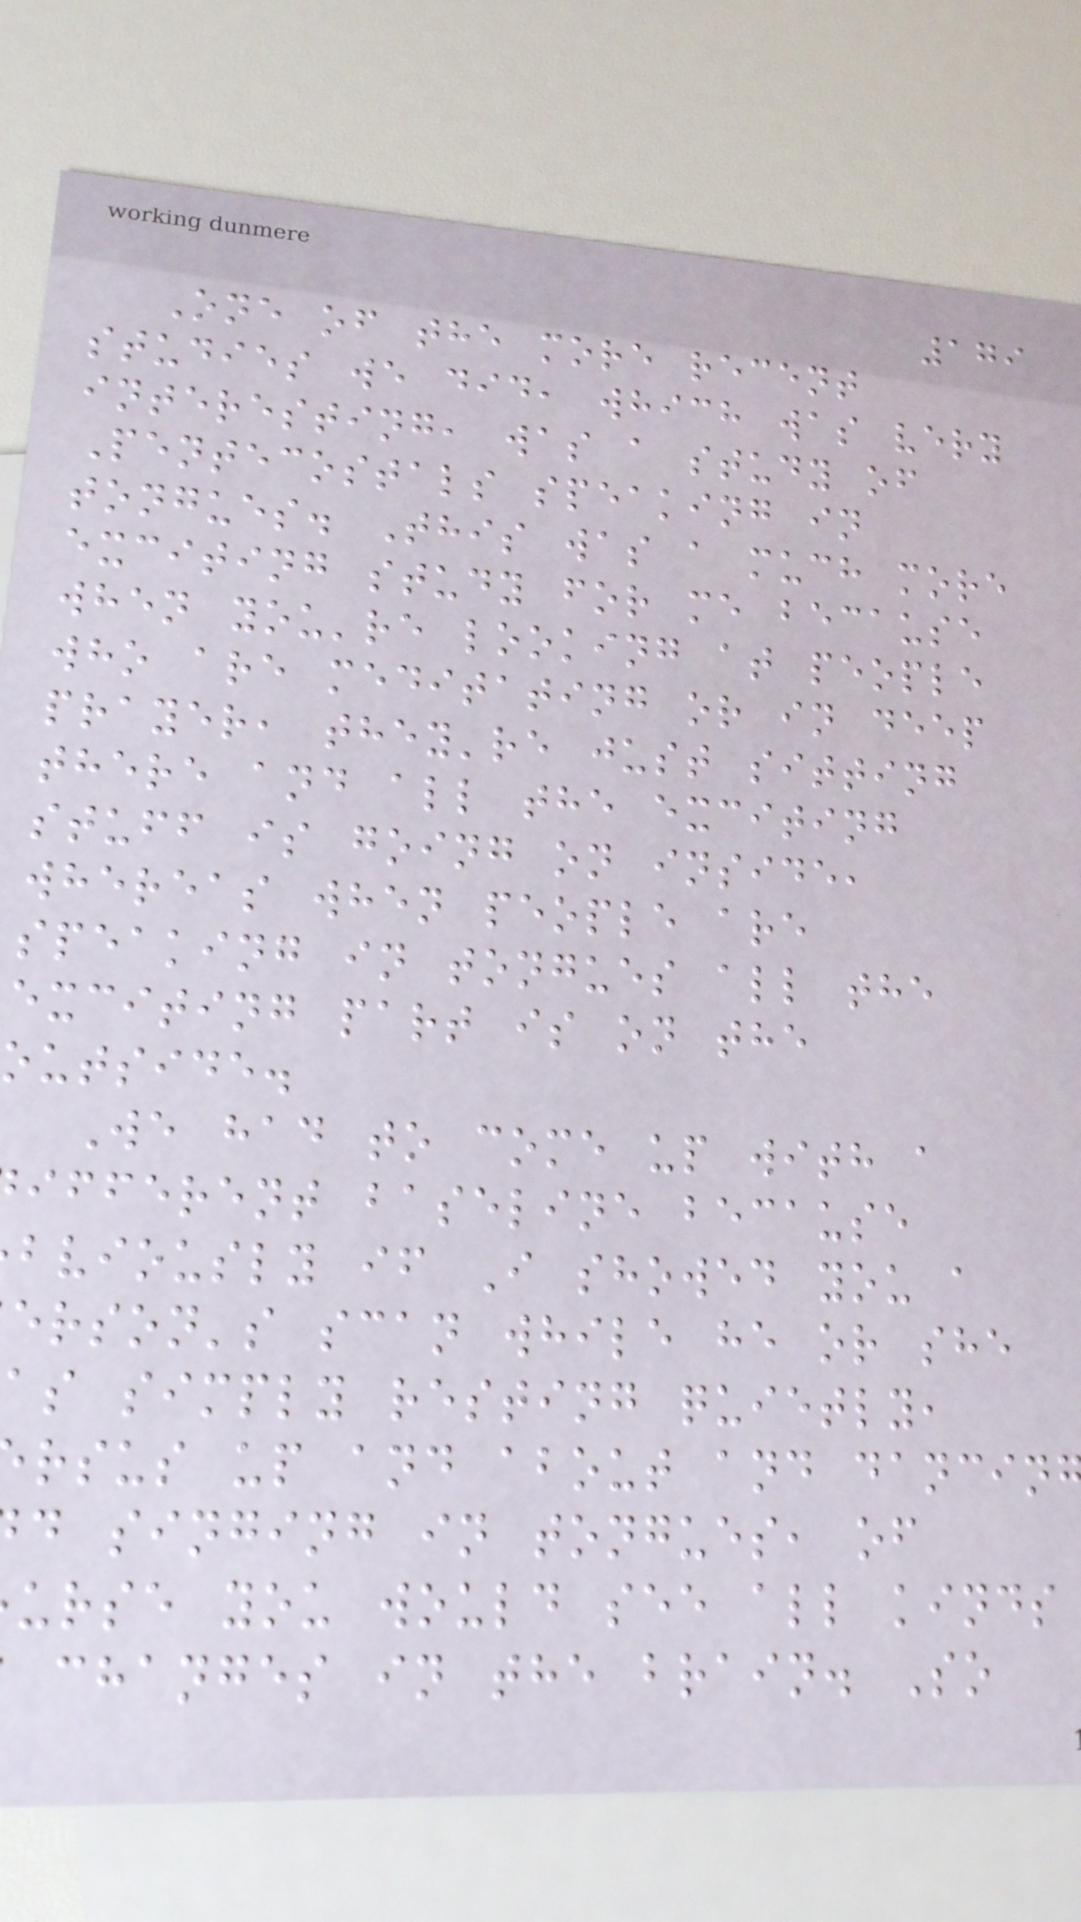179
One of the more recent
studies we did, which was very
interesting, was a study of
Pentecostals speaking in
tongues. This was a much more
exciting study for me because
when you're looking at people
who are meditating or in deep
prayer, they're just sitting
there and all the exciting
stuff is going on inside,
whereas when people are
speaking in tongues all the
exciting part is on the
outside.
We had to come up with a
ifferent baseline because
bviously if I showed you a
erson's scan while he or she
as simply resting quietly,
rsus up and about and dancin
d singing in tongues, of
urse you would see all kinds
changes in the brain. So
